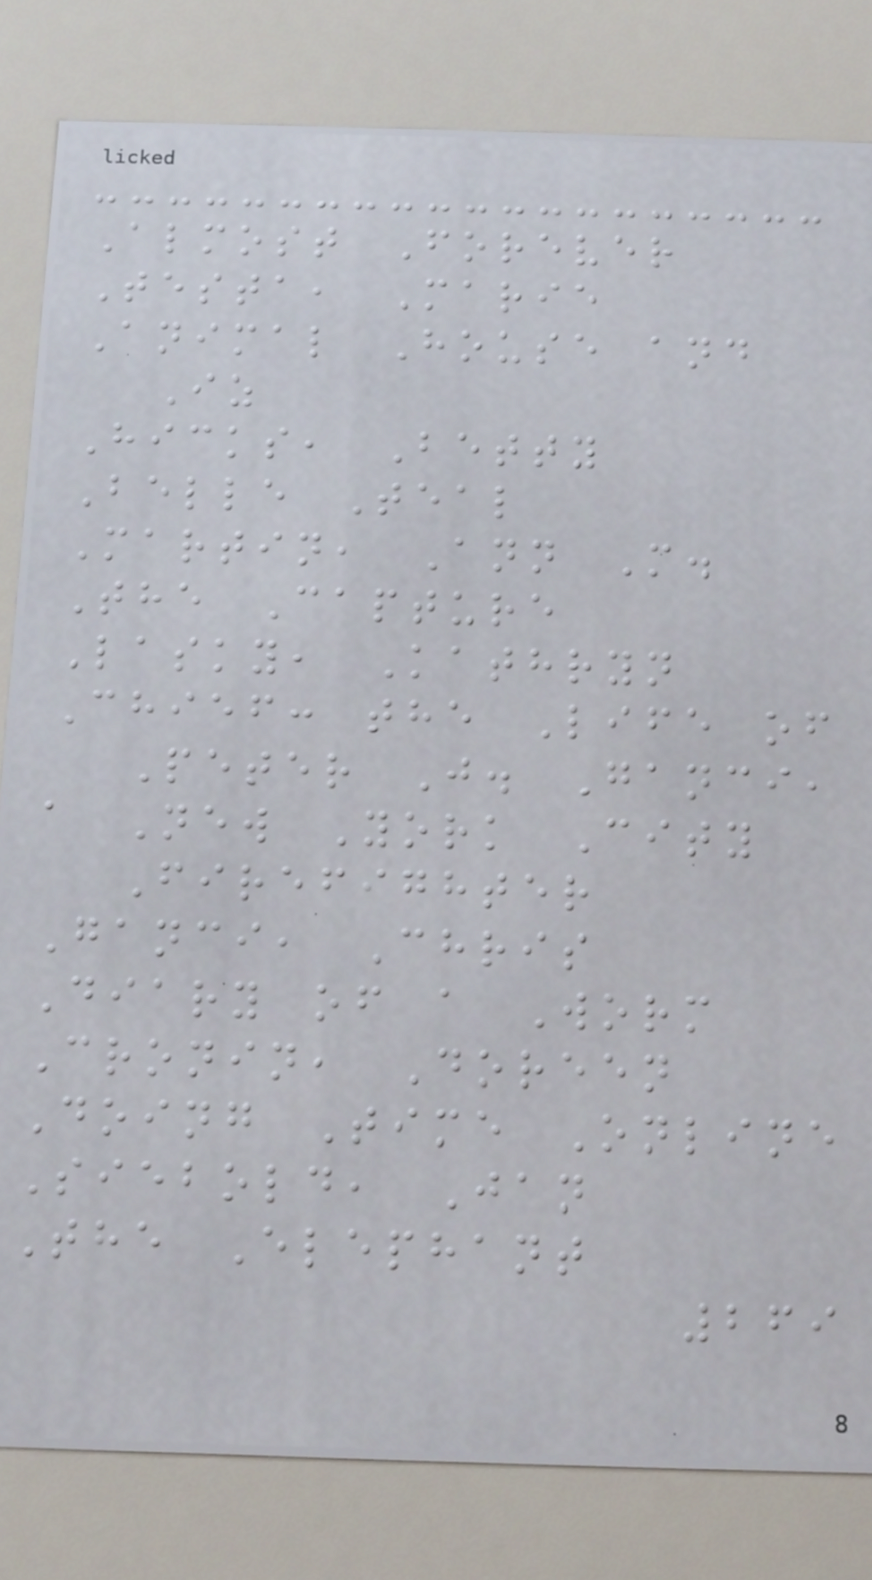Almost Forever
Testa, Marie
Animal House and
Iz
Hicks, Betty
Belle Teal
Martin, Ann M.
The Capture
Lasky, Kathryn
Chief: the Life of
Peter J. Ganci,
a New York City
Firefighter
Ganci, Chris
Diary of a Worm
Cronin, Doreen
Doing Time Online
Siebold, Jan
The Elephant
269
